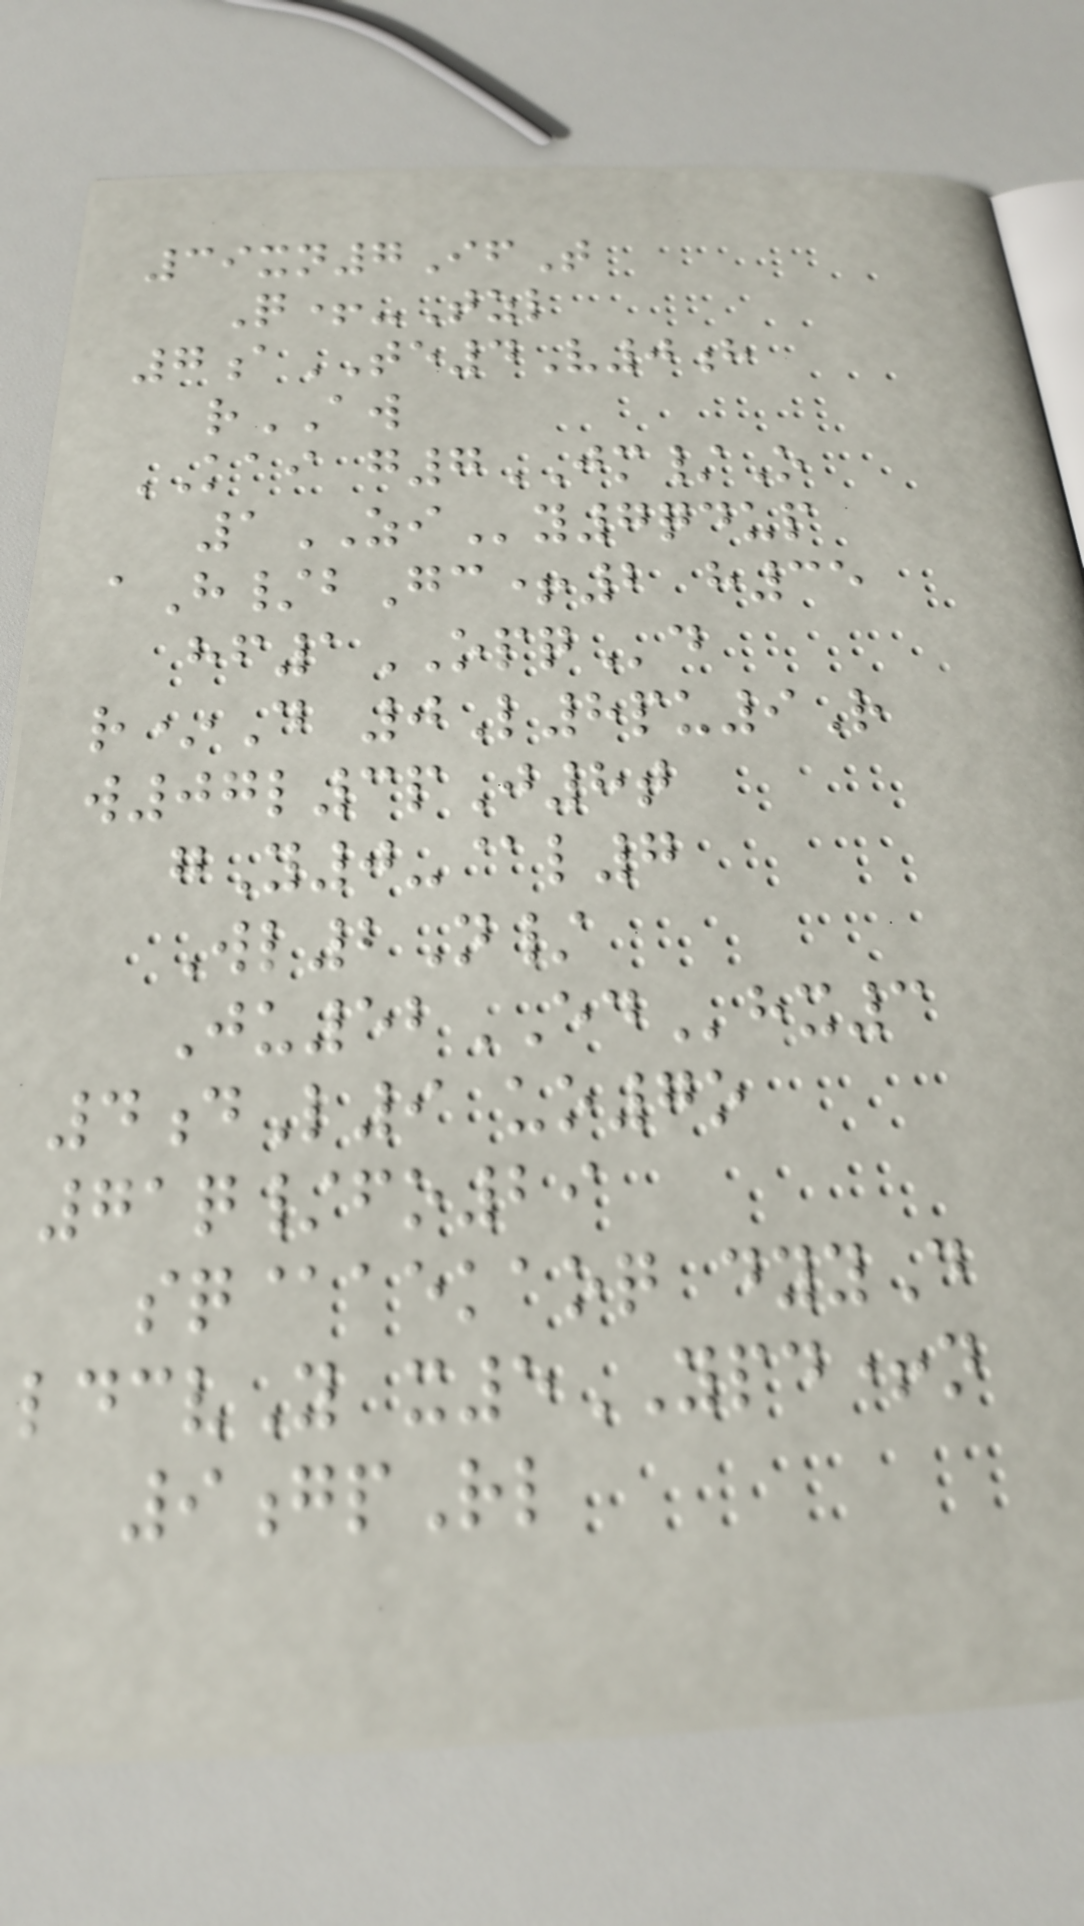39xn7IfT
Q+-Tzl
7aTE4V0h
rAW
KAI g7JM/O
1ZIy7qdup
aH/bGc+2 h35
hf1OPQd
r*D 0L8pu9R
w07l3pJ8t
gY0-@l7
Wl2N/
Ju52EDhx3
4dL9 uo7o
71q/fo29
sq@aekaoq dyyD
ldcvY x5YPD+n
9gpRl
